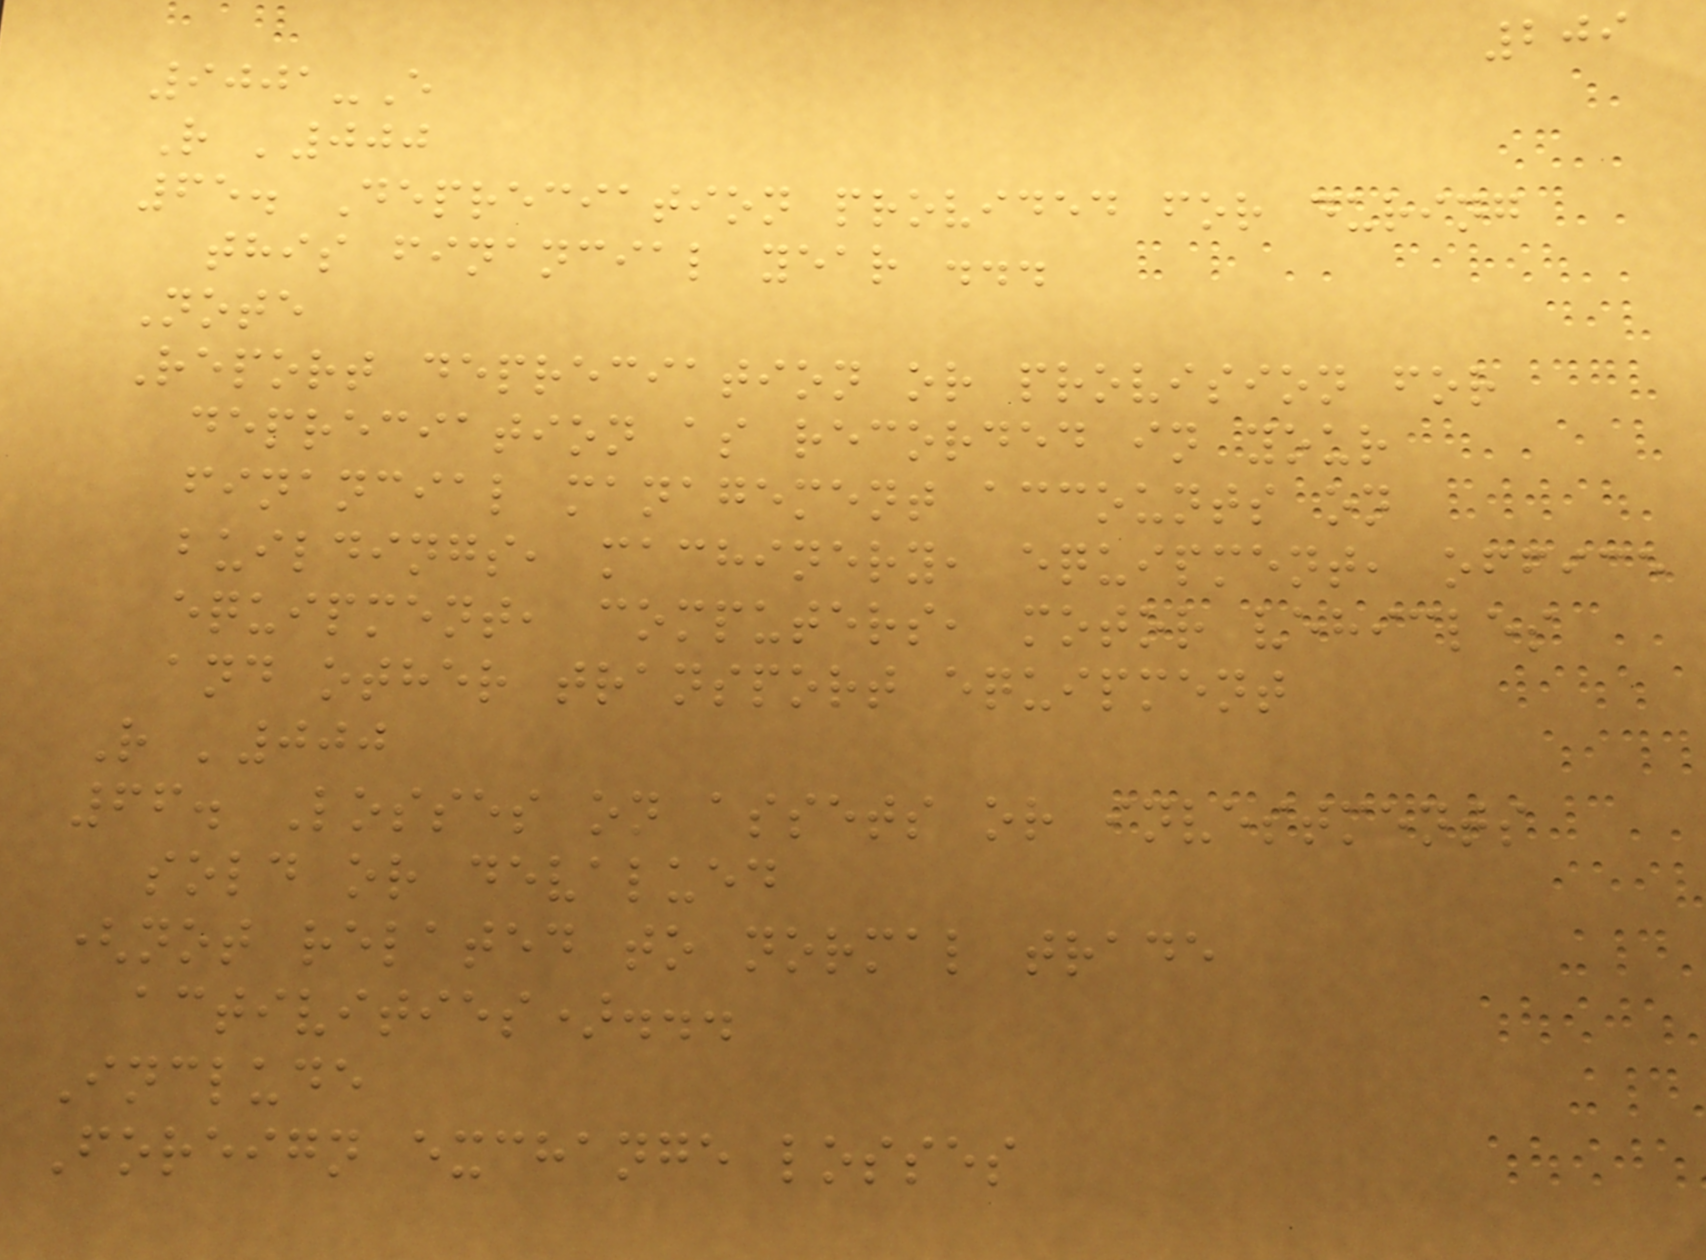209
9001-E
R '000
65. Depreciation provided for during
this financial year ...
Note
Report depreciation or provision for
depreciation as recorded in your
financial management accounts on
buildings, machinery, equipment, office
equipment, computers, motor vehicles
and other transport equipment
R '000
66. Losses on assets or investments
sold or devalued
(not related to normal trade
activities)...
Include
Foreign exchange losses
